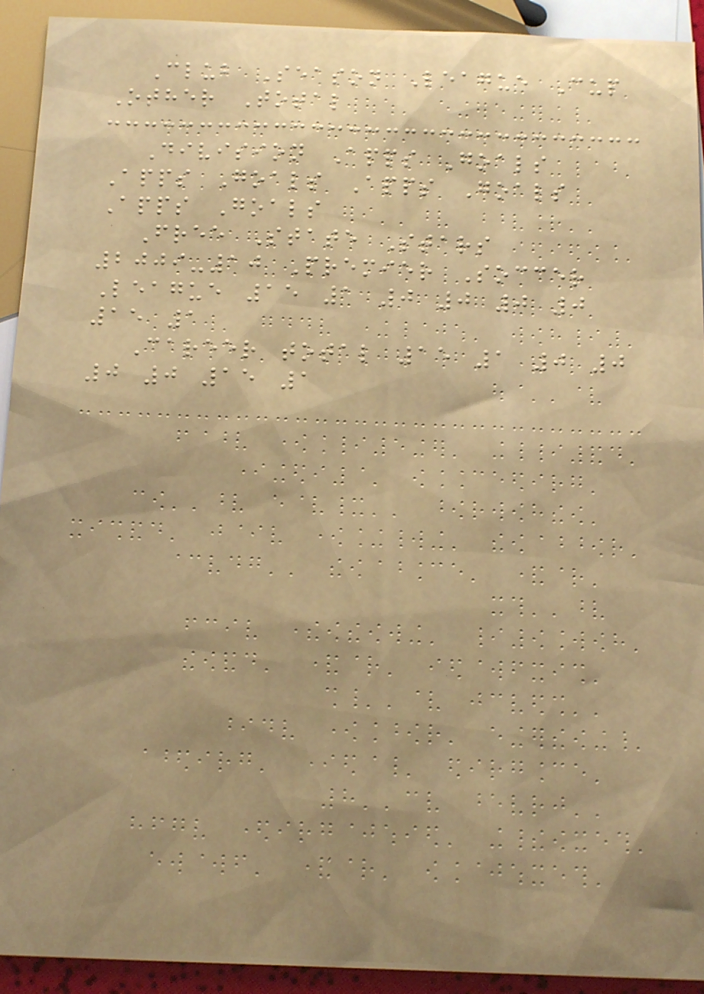Club Season League Cup
Other Total
Division Apps Goals
Apps Goals Apps Goals
Apps Goals
Free State Stars
2009-10 Premier Soccer
League 15 1 0 0 0 0
15 1
Career total 15 1 0 0
0 0 15 1
